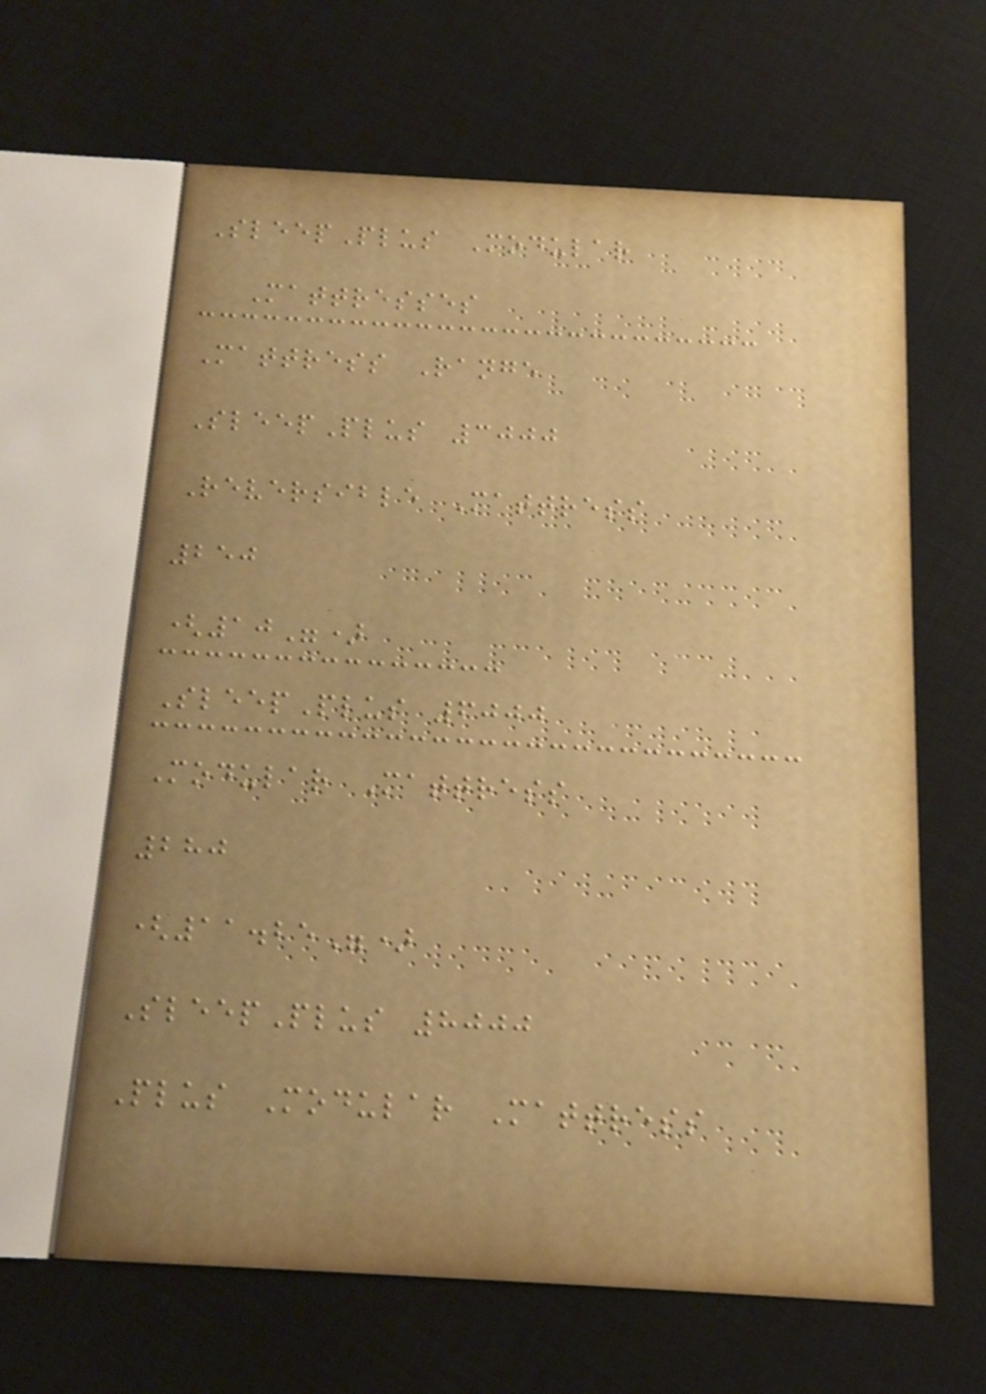SleepPlus Modular
Mattresses
Mattress Range
SleepPlus 3000
Reversible Mattress
250
(10")
SleepPlus 6000
Modular Mattress
280
(11.25")
SleepPlus 8000
Plus Modular Mattress
